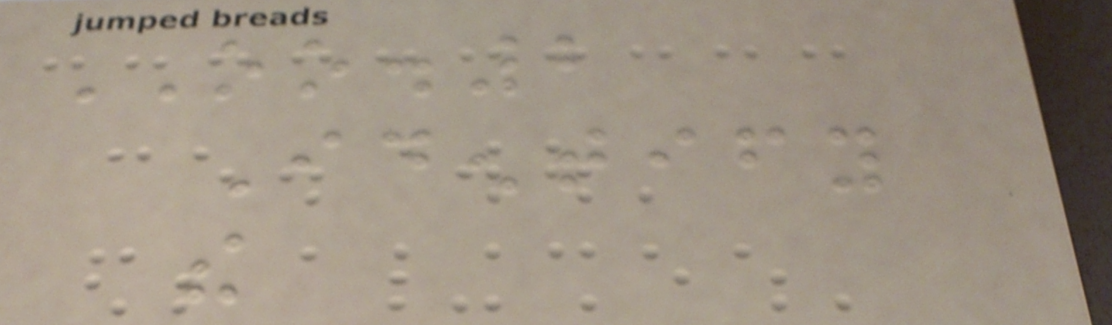OO.2
Identify
the
